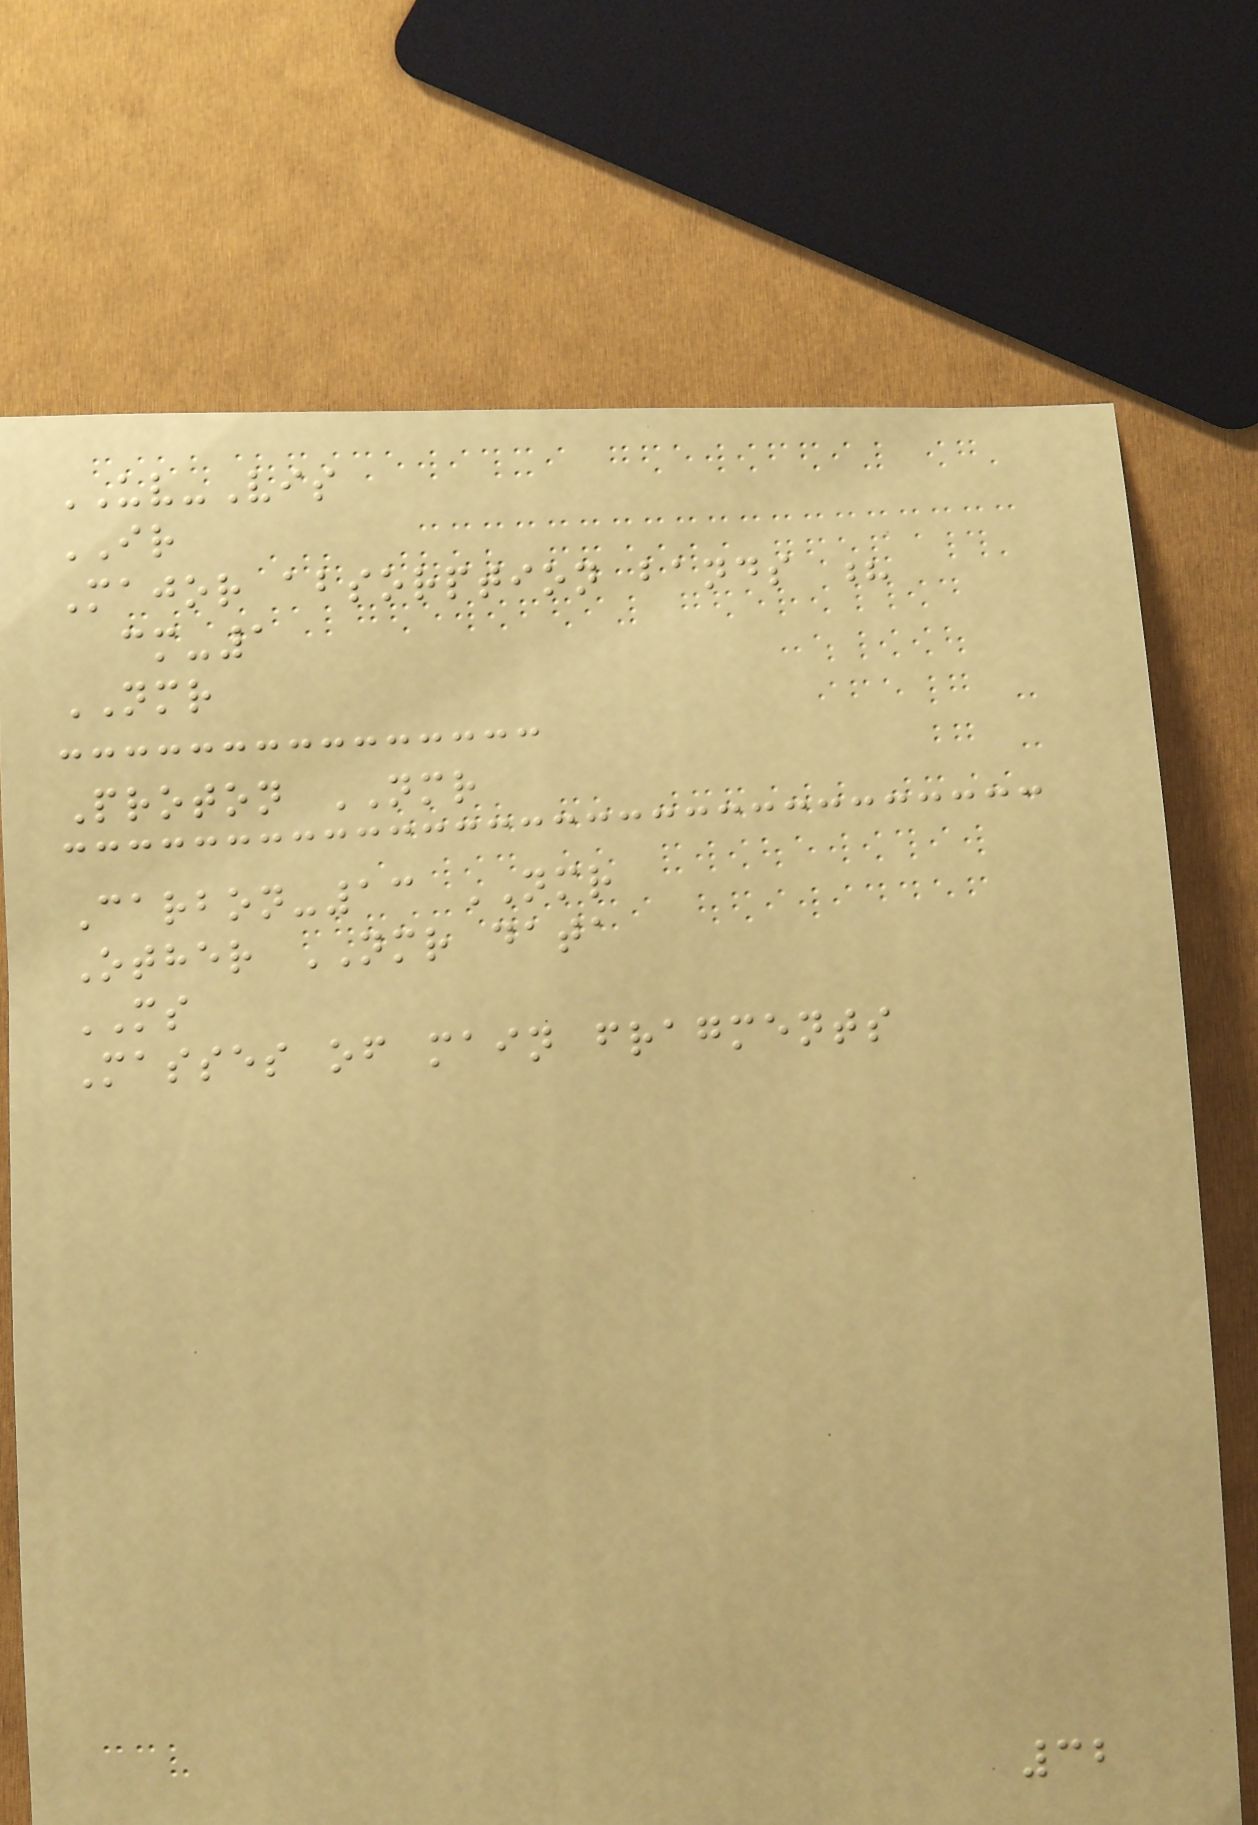UV-Vis
IR
Major absorption bands ?
cm-1
NMR
Proton NMR
Carbon-13 NMR
Other NMR data
MS
Masses of main fragments
32
